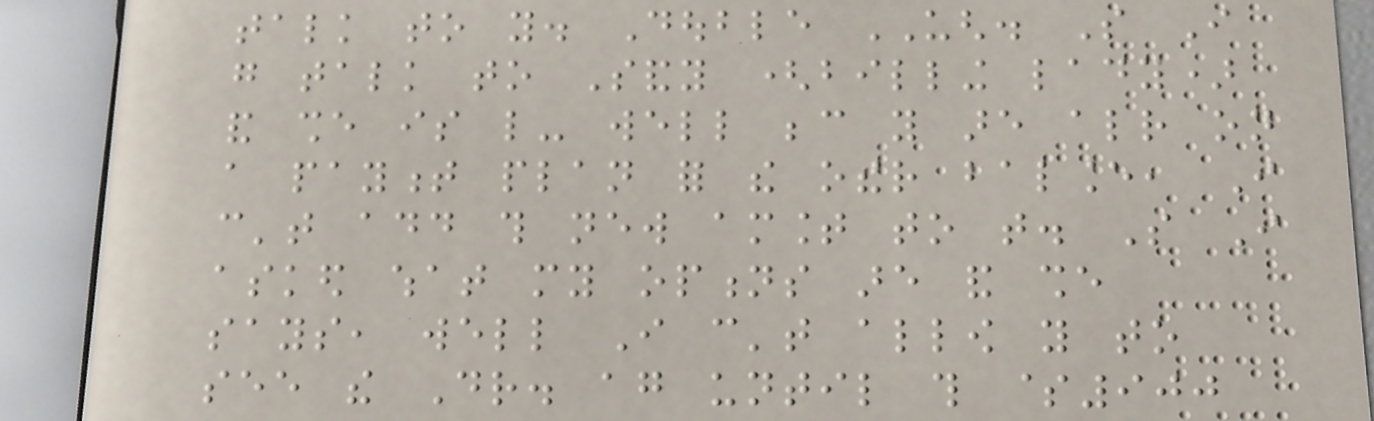talk to you. Double UGH. So I
go talk to Sandy (billing lady)
and she is like- well because you are already on
a payment plan for the other balance, I
can't add this new amount to that. So I
asked what my options are and she
says, well I can't allow you to
see the Dr. again until this $900
